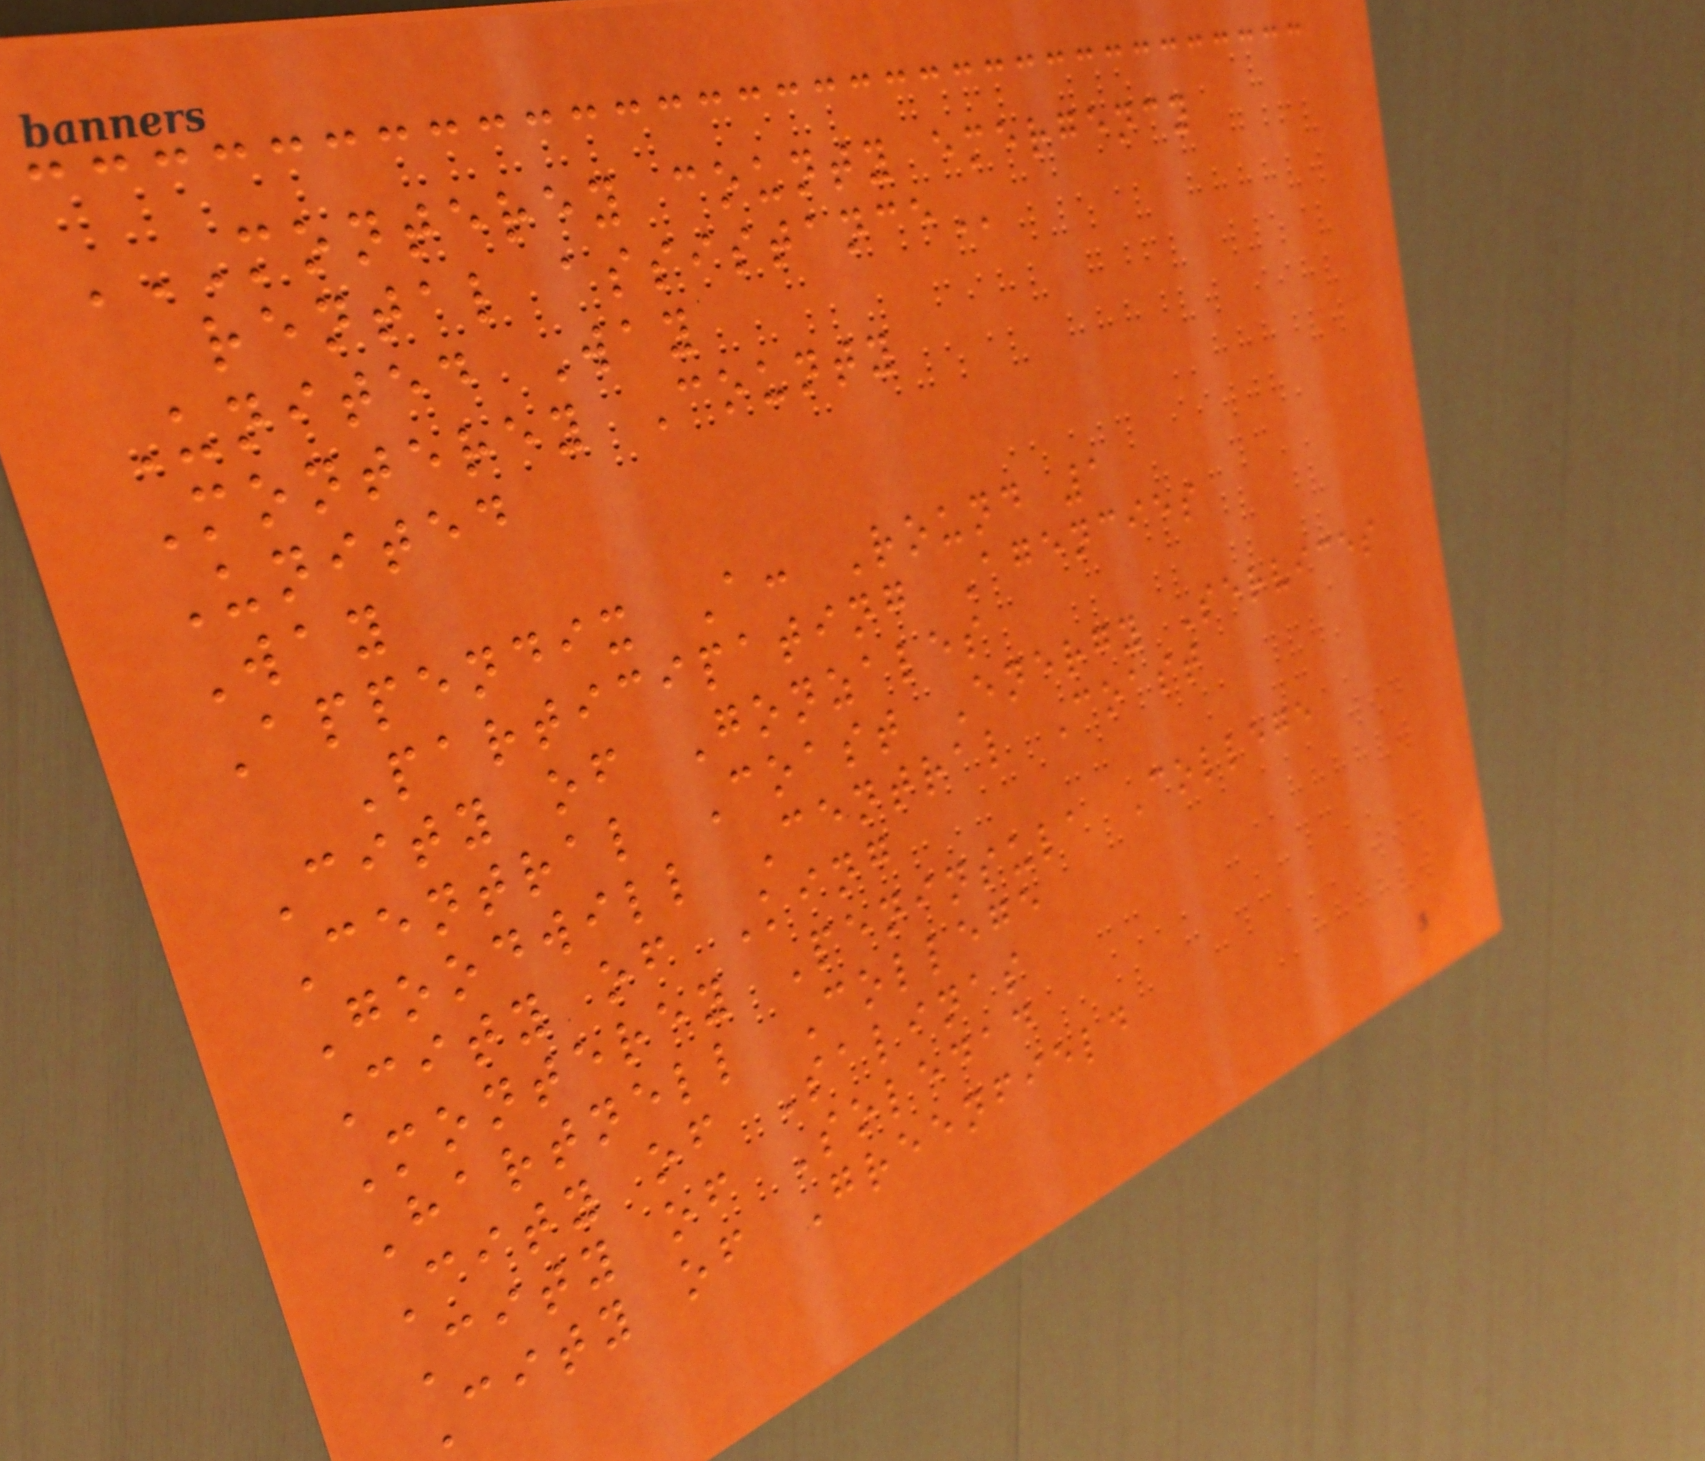MONTEREY COUNTY EMERGENCY
RENTAL ASSISTANCE
United Way
Monterey County
United
Way
Appendix A: Round 1
Participating Agencies
City of Gonzales
Central Coast Energy Services
Goodwill Central Coast
City of King
Monterey Peninsula College
Hartnell College
City of Salinas
City of Soledad
City of Greenfield
